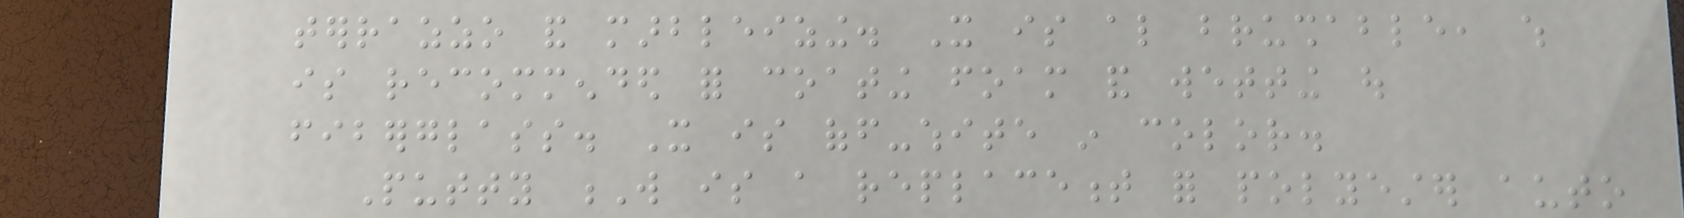terrazzo and marbleizing. It is also brushable, which
is recommended for coating foam and wetting out
fiberglass. It is off-white in color.
Putty W is a replacement for polyester auto
